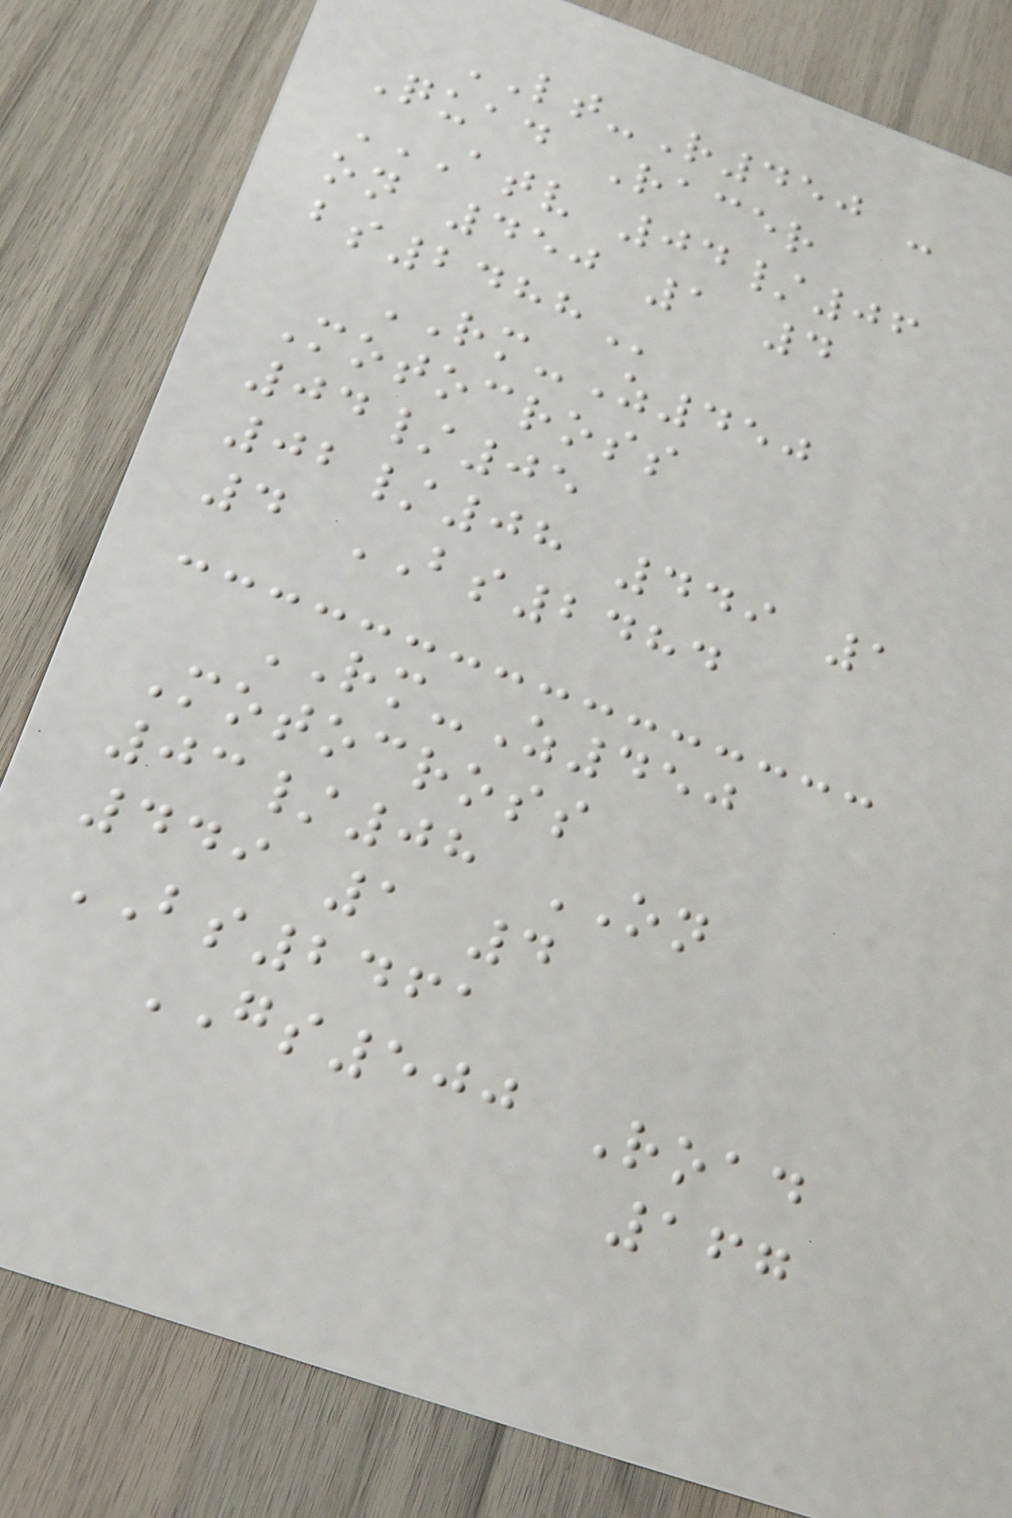LT-R450 -
Quad Racer
ATV 04/06
ON 450 1 4
BS2488
RM-Z450
Motocross
04/05
02/08 449 1
4 BS2484
RM-Z450
Motocross
03/08 ON
449 1 4
BS2461
GS500 Road
167
